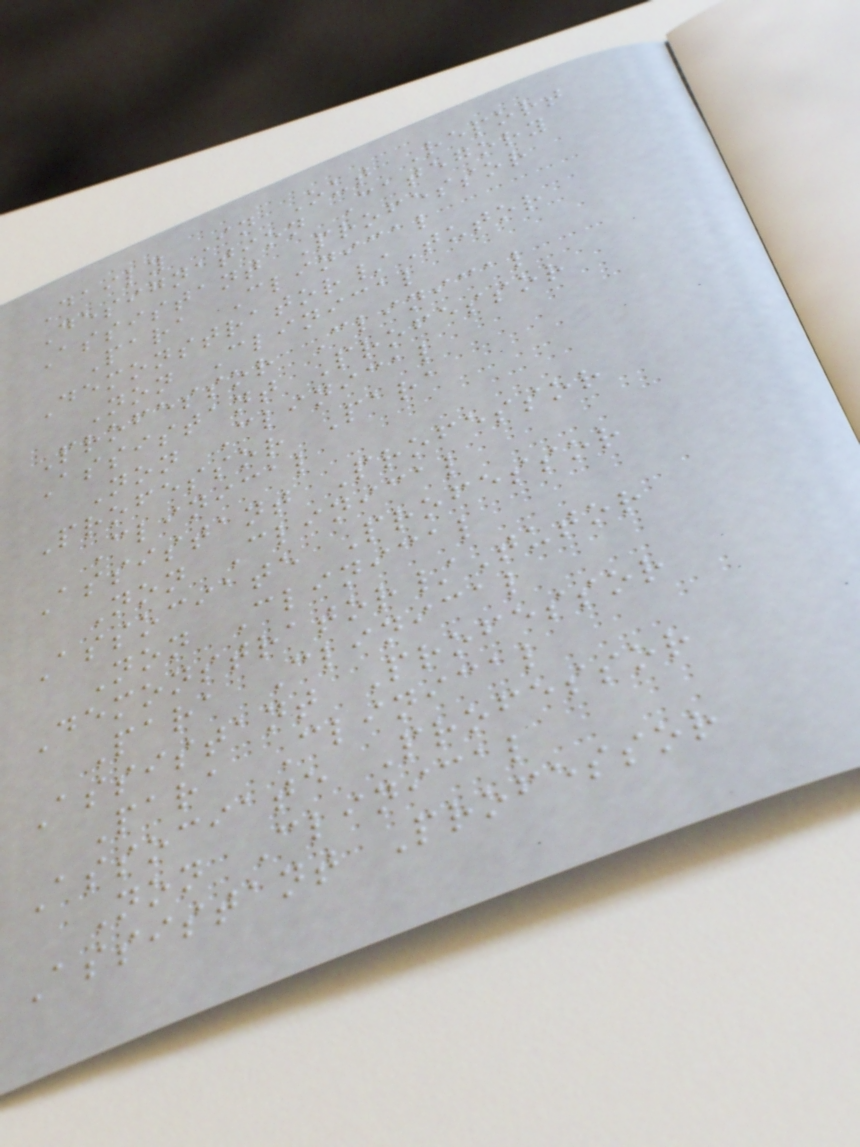Daily In Out Report
Designation Category
Assistant Professor
Para Clinical
Demonstrator/Tutor
Non Clinical
Professor Clinical
Assistant Professor
Non Clinical
Professor Para
Clinical
Assistant Professor
Non Clinical
Associate Professor
Non Clinical
Demonstrator/Tutor
Para Clinical
Assistant Professor
Para Clinical
Associate Professor
Non Clinical
Assistant Professor
